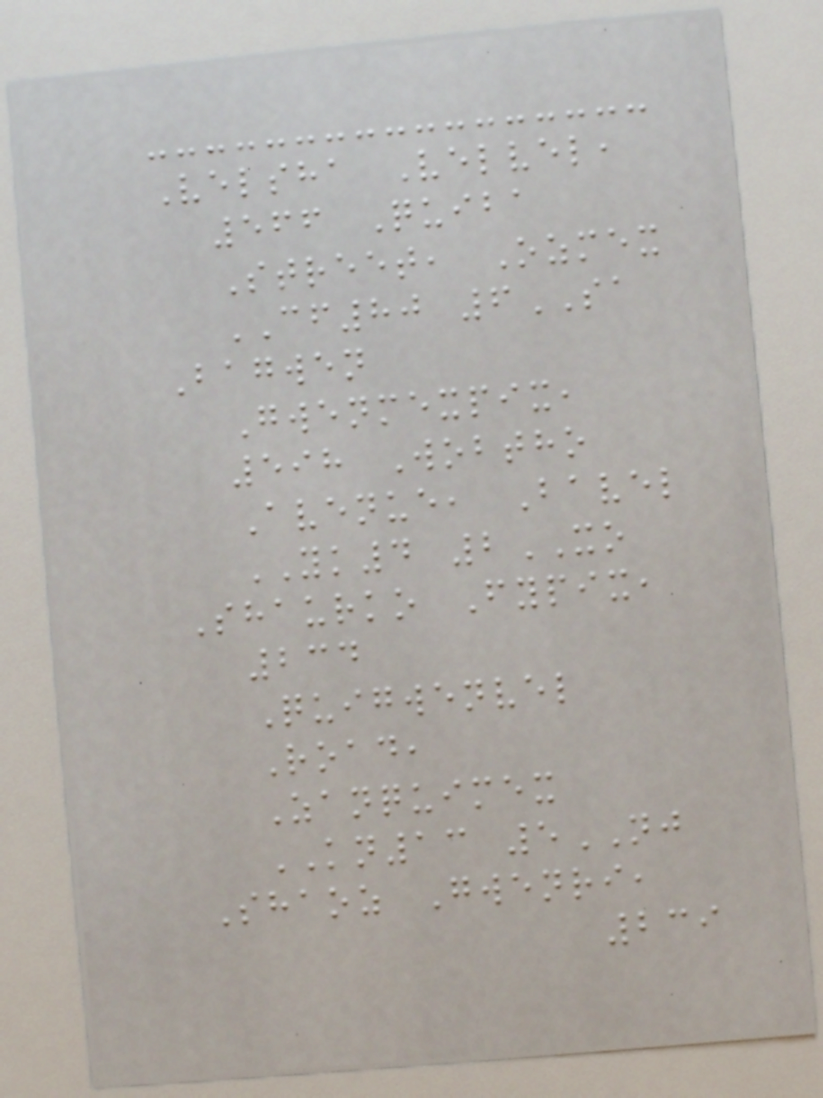Velsha Velvel,
566 Quiba
Street, Ozmex
CF80 6SA
Bagwen
Gwenmexpix,
598 Wobtho
Avenue, Bavel
YK4 2XO
Shaurko Fypix,
234
Quigwenvel
Road,
Zanquimex
KN13 5NJ
Shaoz Gwenri,
239
